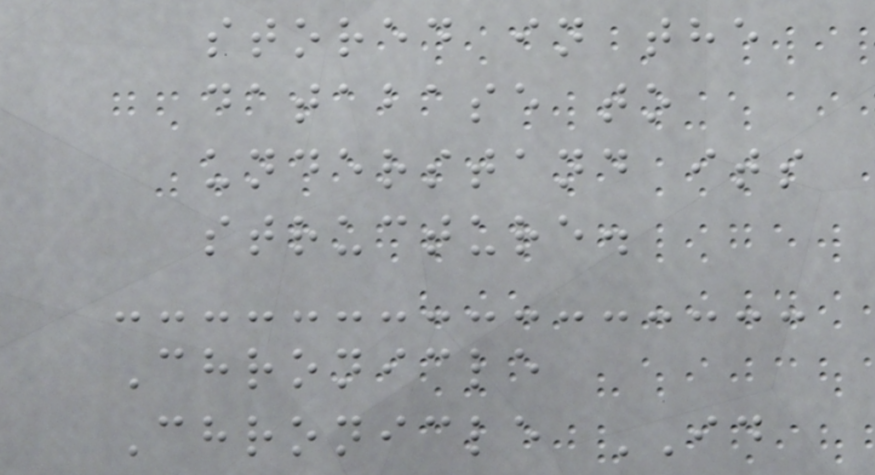stored in the
database to
understand its
structure.
Chronicle
Chronicle ID
